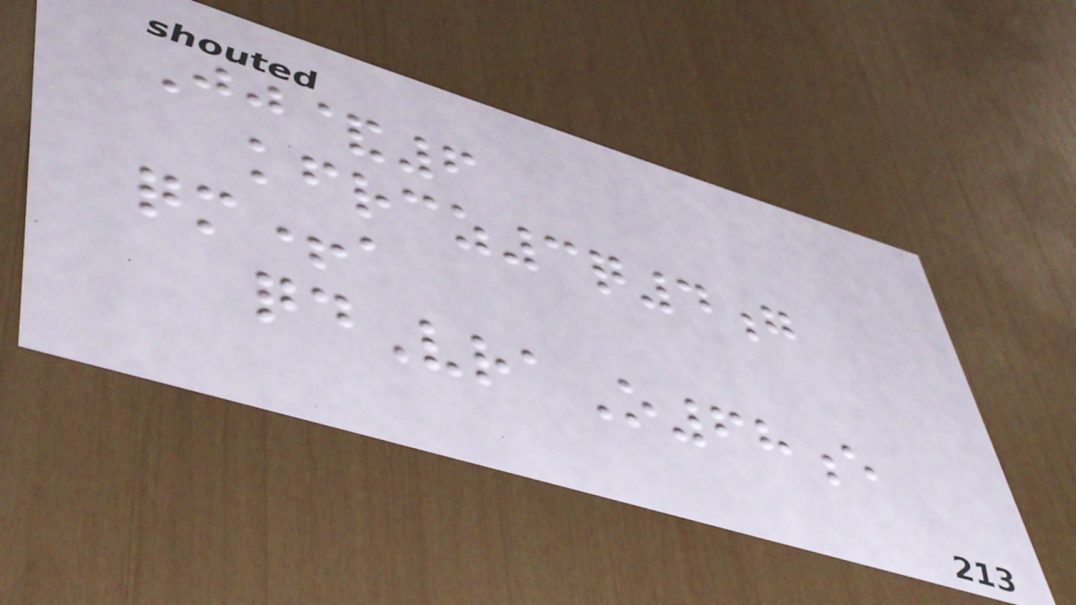Jj&6
kfrcz3q4g
qm+a
qdVraO68e
